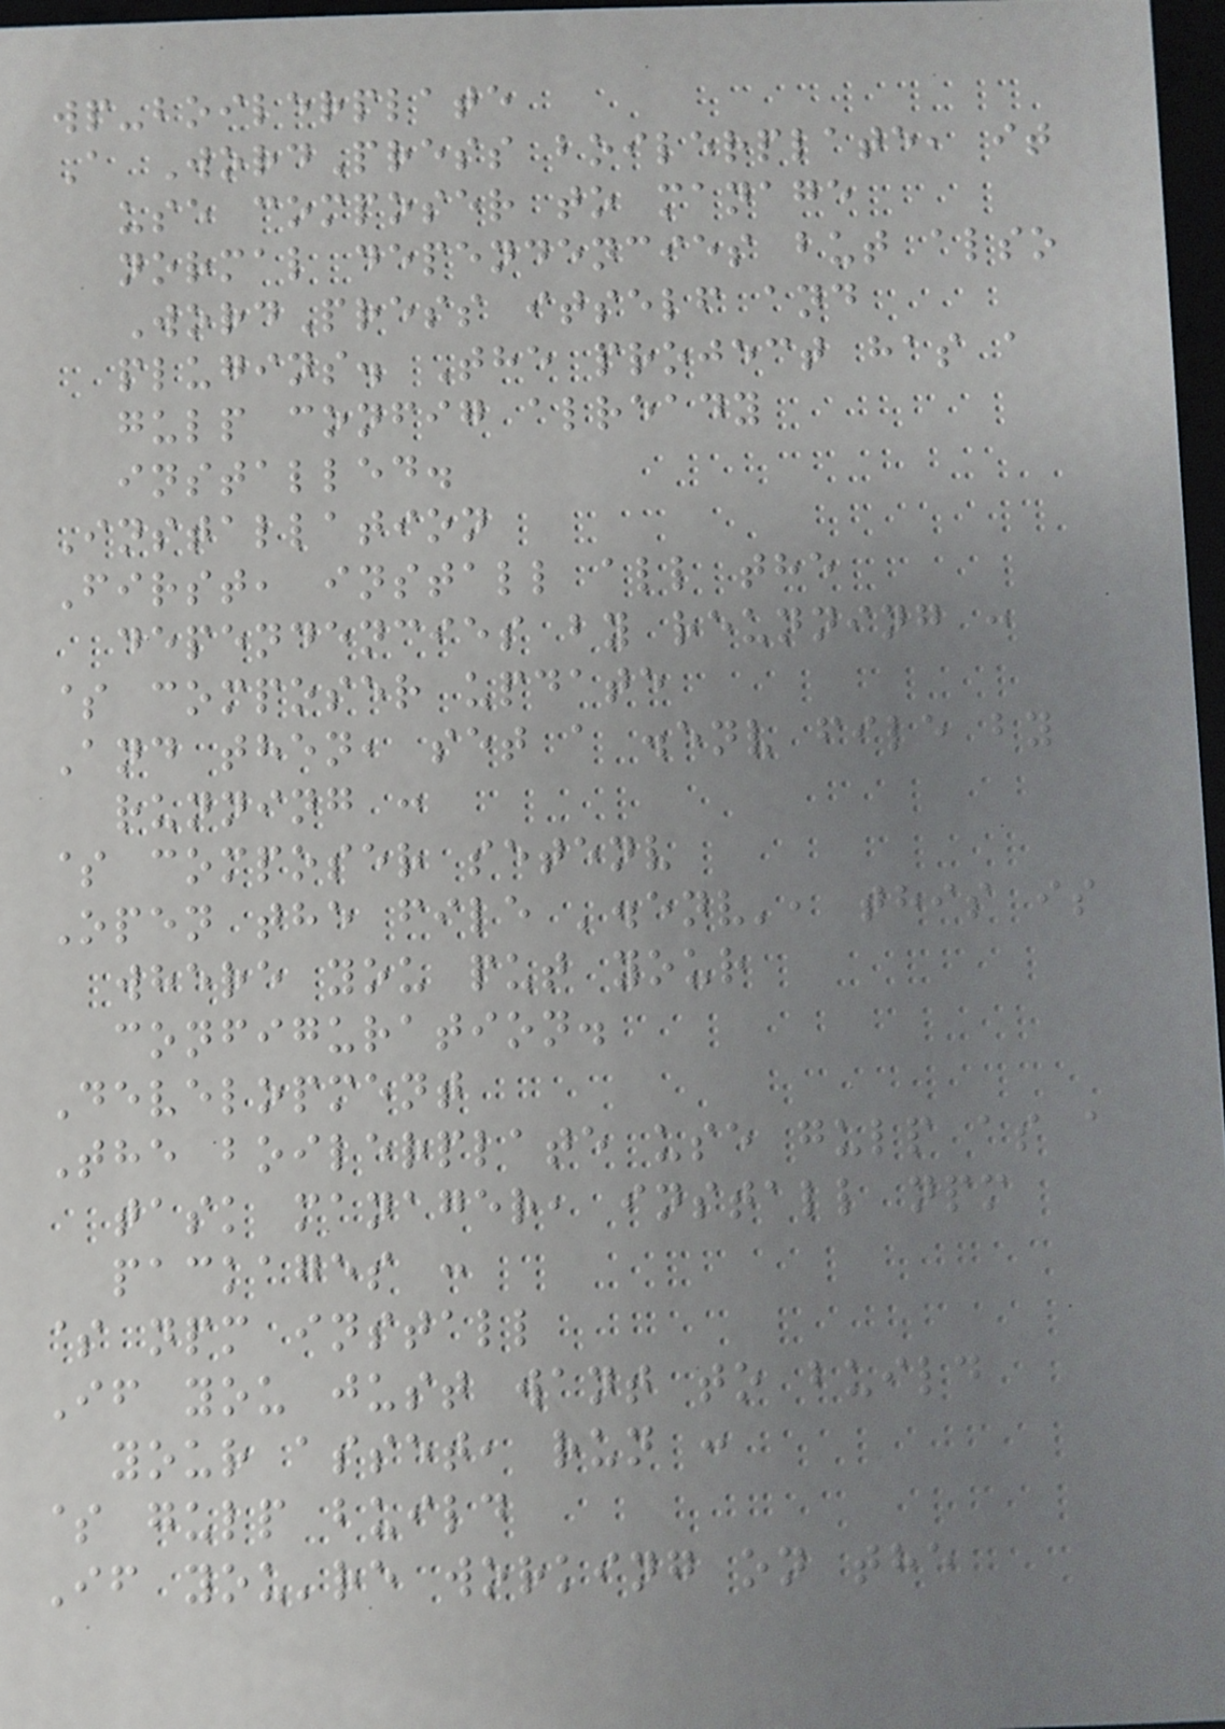wp-boilerplate
A WordPress boilerplate, it
use composer to manage
normal dependencies but also
WordPress itself and
plugins. The project has a
gulp config already
installed.
Installation
First, install all the
dependencies by reunning :
$ composer update
And then, set a .env file by
running :
$ composer setenv
Open the file '.env', this is
where you put your
configuration.
Development
The boilerplate use gulp as a
task manager, install npm
packages :
$ npm install
If you just want to build
your asset, run :
$ gulp build
If you're working on the
